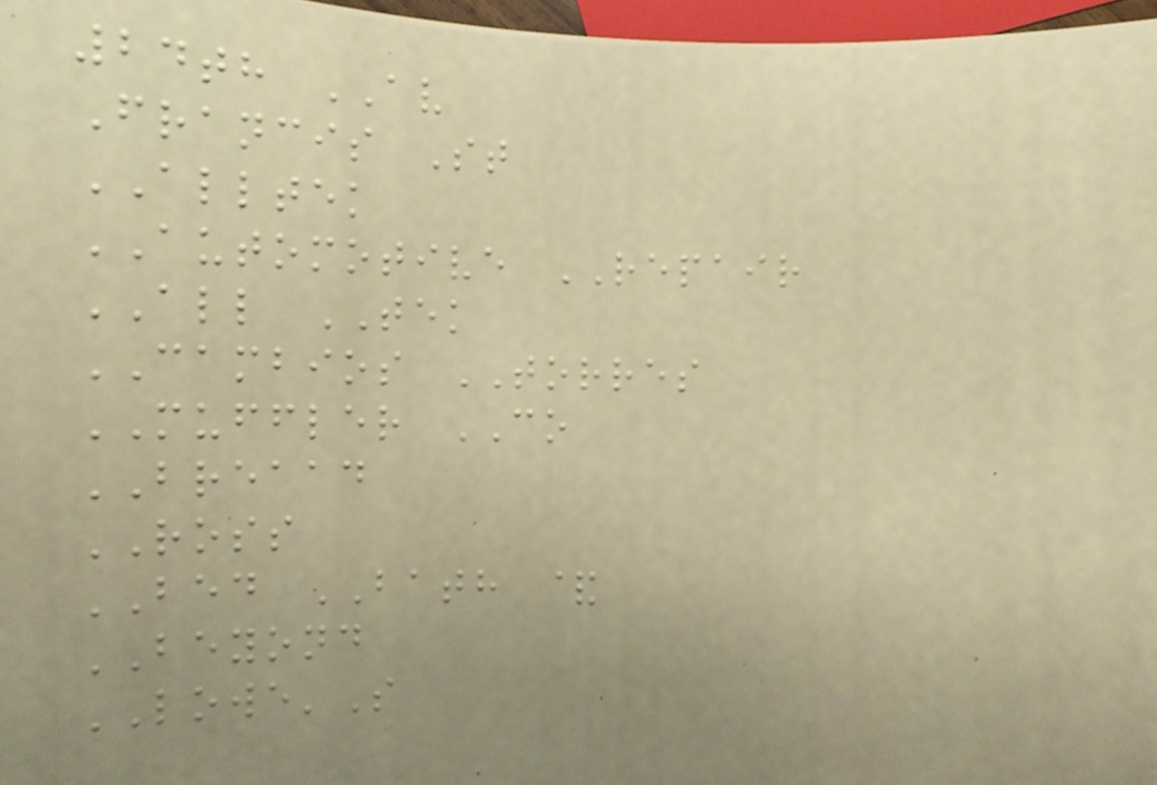24th AV
Francis St
ALLTEK
AUTOMOTIVE REPAIR
ALL TEK
CAMBIOS TORRES
MUFFLER CO
BREAAD
ROSS
BED BATH &
BEYOND
LOWE'S
